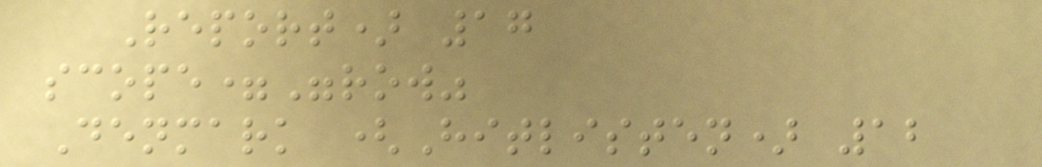Report) 17
scope="row"
Denmark (Hitlisten) 12
